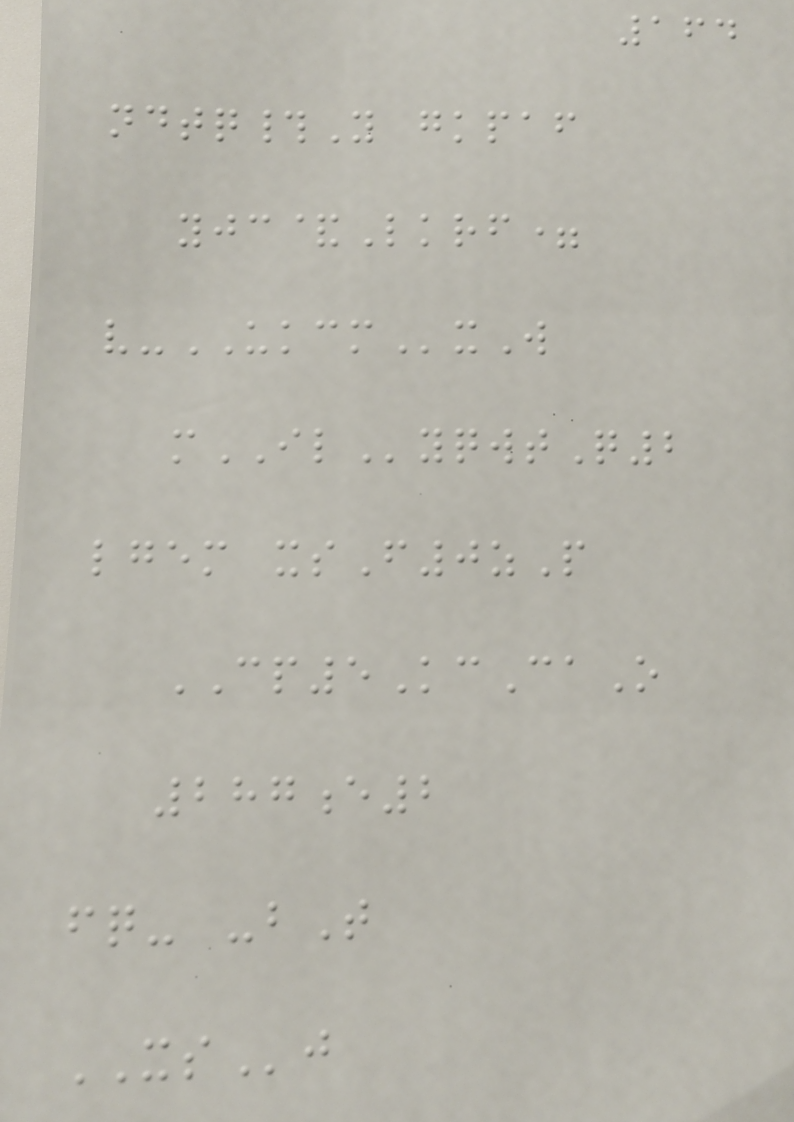164
ndtq#Y gkpaf
yjc&Lkrf=
v-UKCMxW
mILyqwtQ2
lgem xsF0zP
CP5KcCaO
287e2
fq- -bT
XSj
